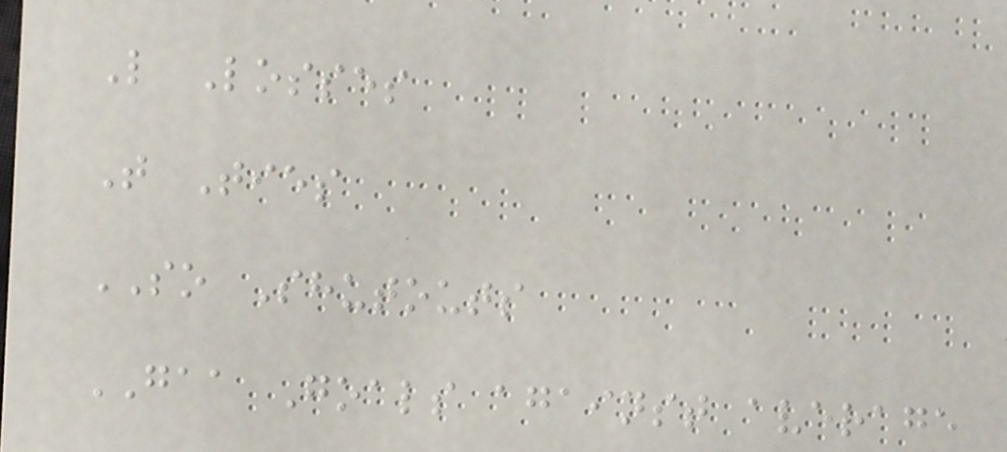L Losses
T Ties
SO Shutouts
GAA Goals against average
